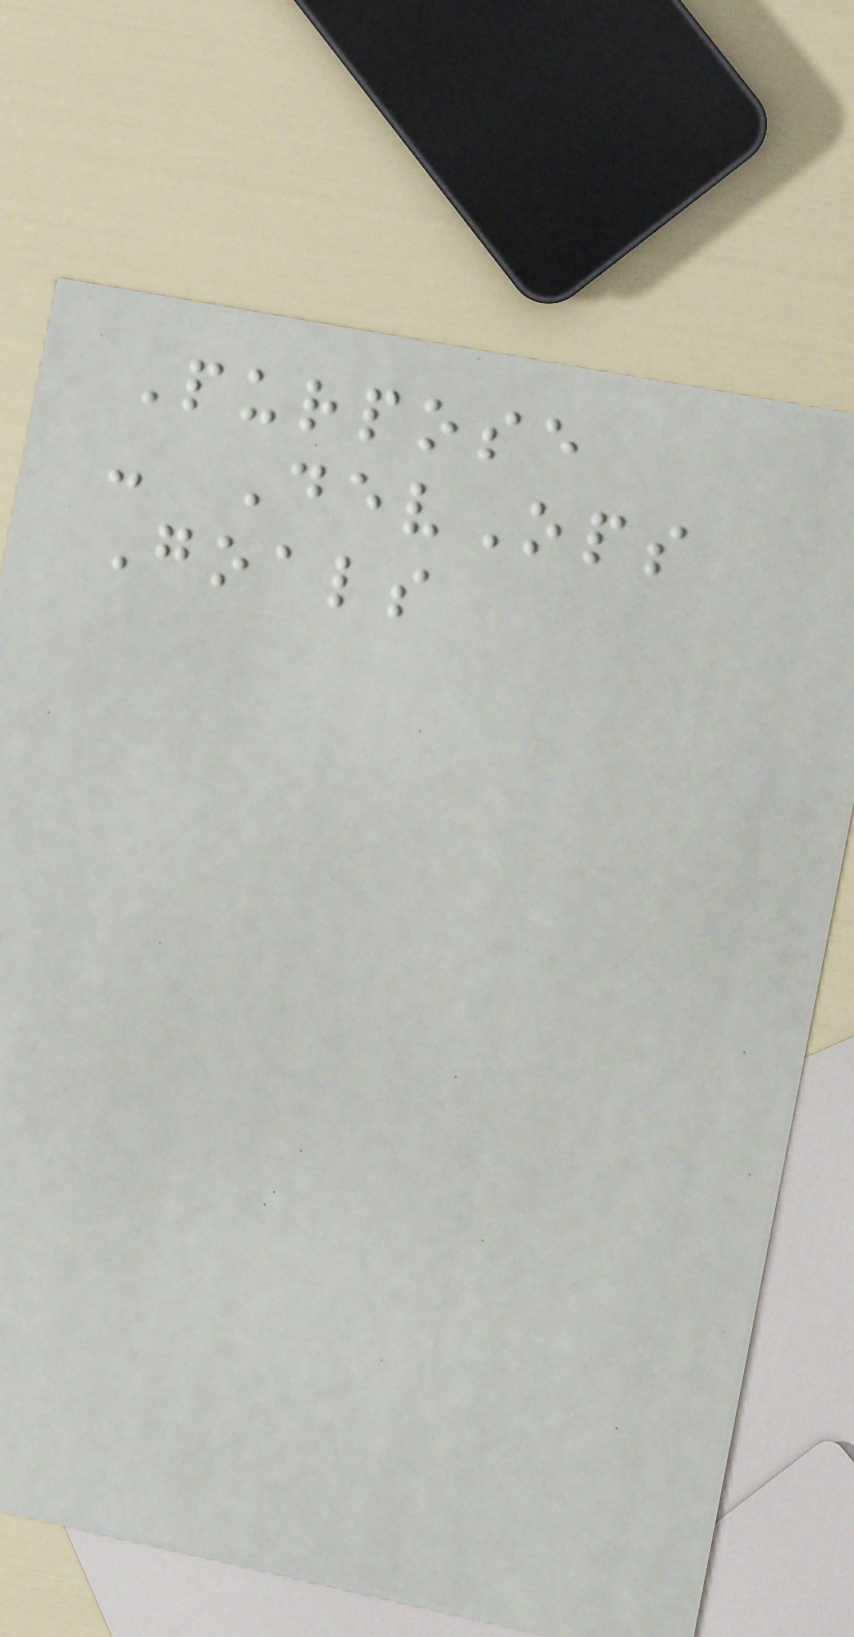Purpose
- DevOps
Goals
